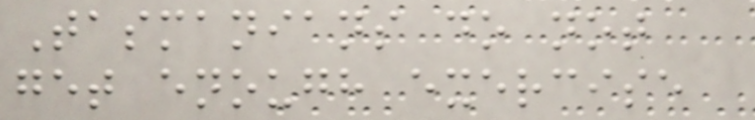Tasmanians do not
get enough exercise
